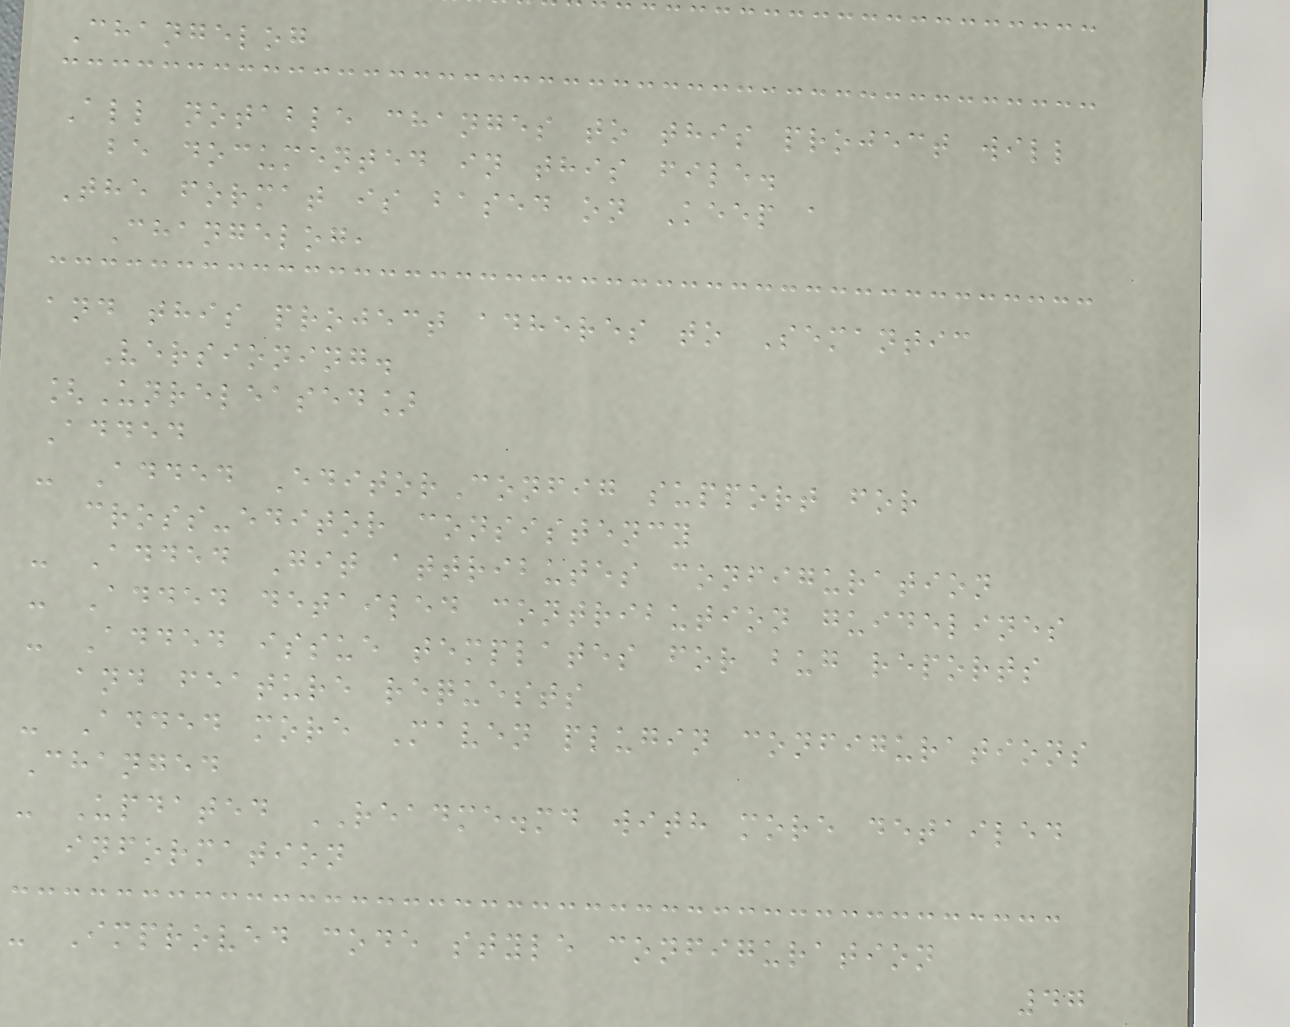Changelog
All notable changes to this project will
be documented in this file.
The format is based on Keep a
Changelog,
and this project adheres to Semantic
Versioning.
[Unreleased]
Added
- Added EditorConfig support for
cross-editor consistency
- Added Git attributes configuration
- Added detailed contribution guidelines
- Added issue templates for bug reports
and feature requests
- Added more Maven plugin configurations
Changed
- Updated README.md with more detailed
information
- Improved code style configuration
47
